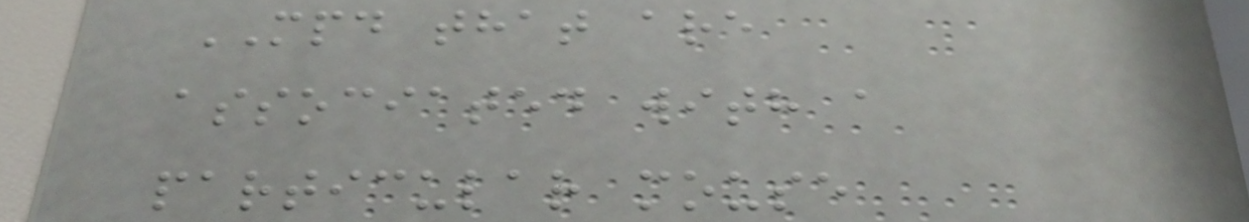MPD that are
associated with a
particular mouse
